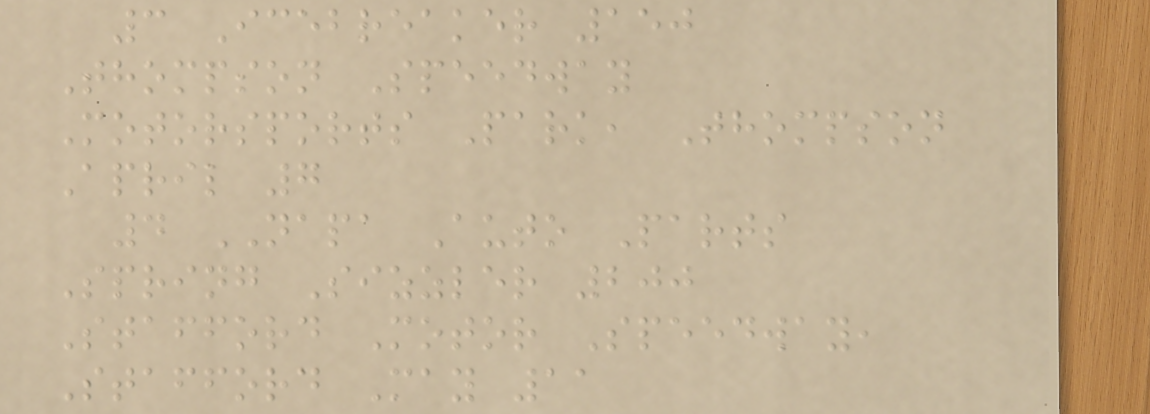3 Icebreaker 150
Thompson Speedway
Motorsports Park, Thompson
April 7
4 NAPA Auto Parts
Spring Sizzler 200
Stafford Motor Speedway,
Stafford May 11
